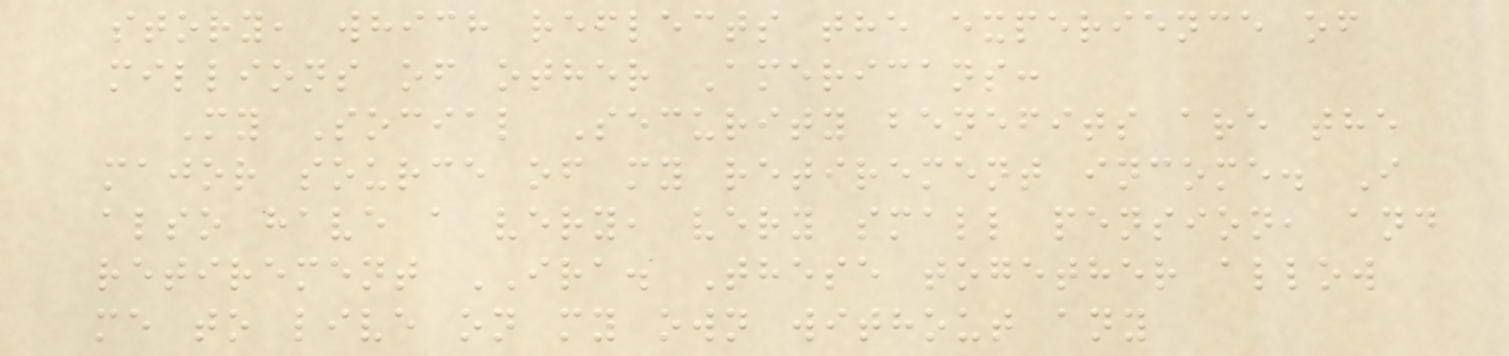story, which reflects the experience of
millions of other Americans:
My Social Security benefits are the
major source of my retirement income. I
also have a very, very small pension, and
retirement IRA. These together allow
me to live on my own without any
